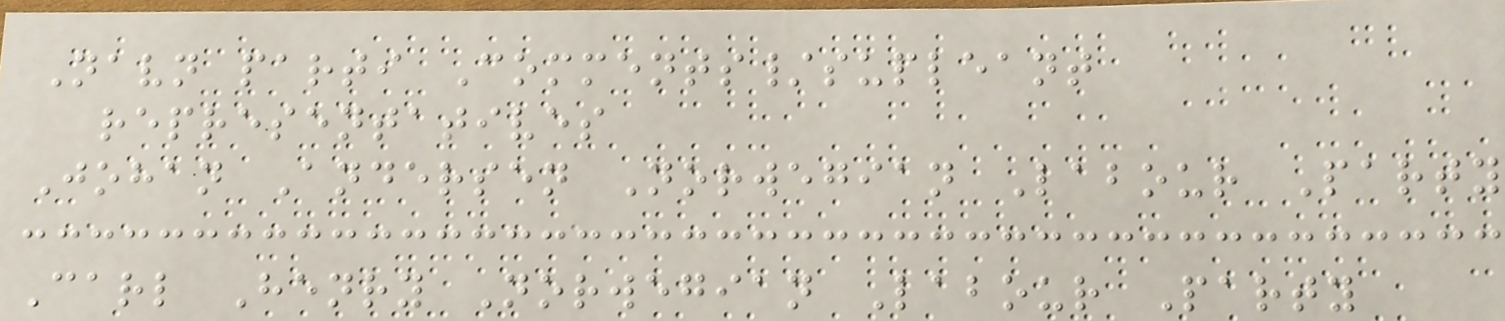Navn parti Comments/supleant
representatives
Johan Andersen Norwegian Labour Party
Carl Henry Norwegian Labour Party
